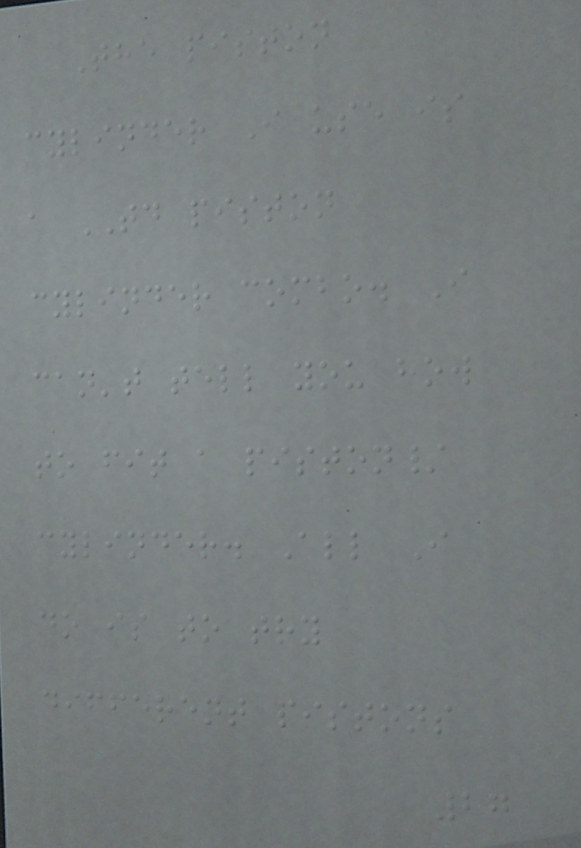The piston
cylinder I use is
a TD piston
cylinder combo. I
can't tell you how
to fit a piston/
cylinder. All I
do is to try
different pistons
27
